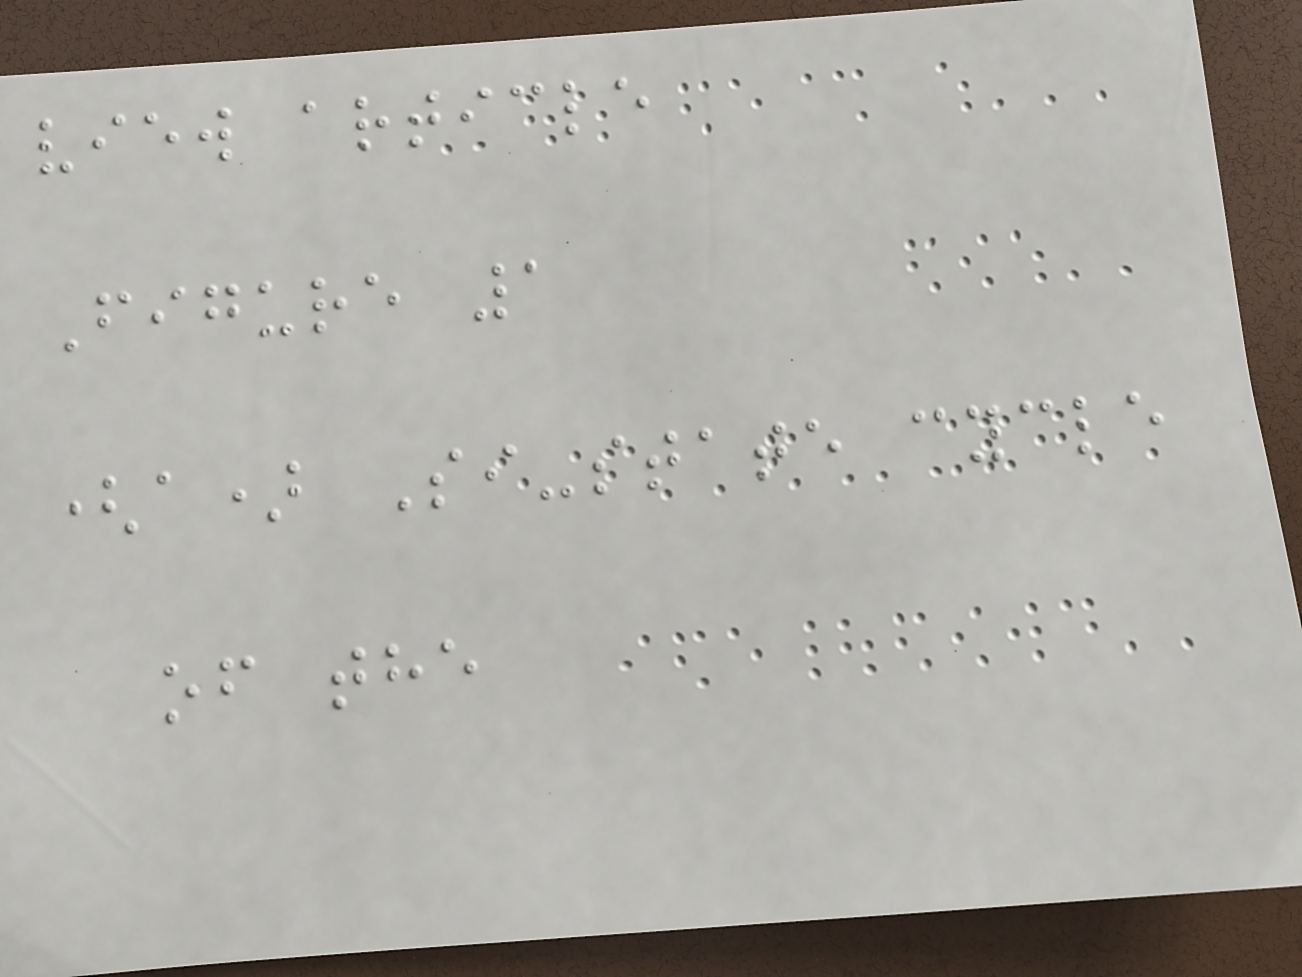view article
Figure 1
(a) Si-state cycle
of the
